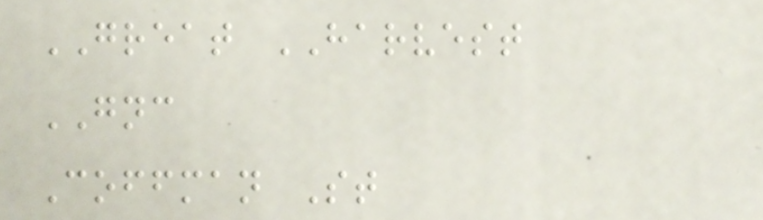GREAT HARVEST
GNC
Coffman St
